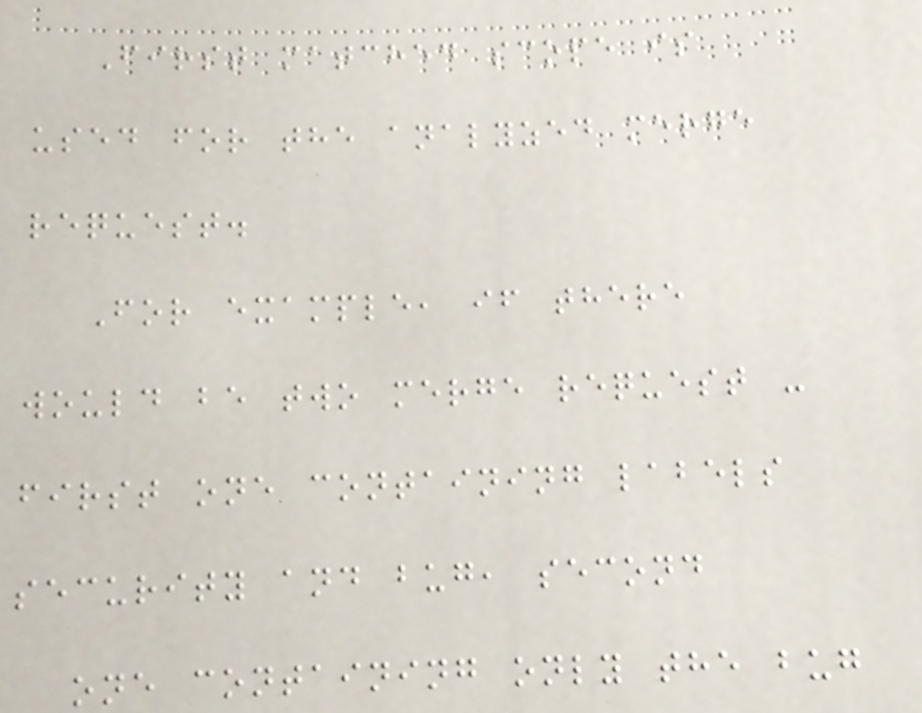First matched scope is
used for the analyzed merge
request.
For example, if there
would be two merge request -
first one containing labels
security and bug, second
one containing only the bug
